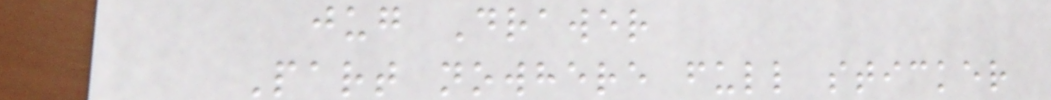jug Drawer
Part nowhere full sticker
